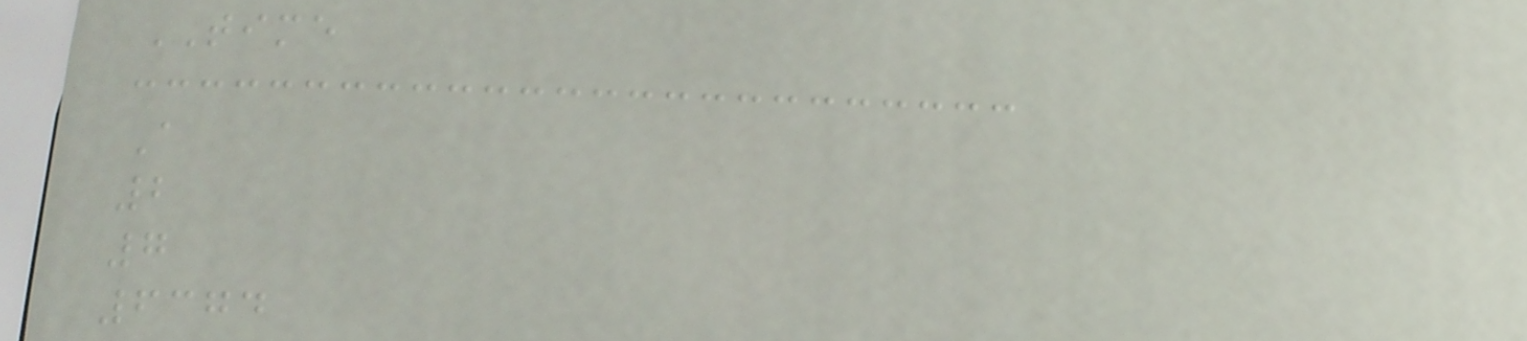TIME
A
2
7
6374
